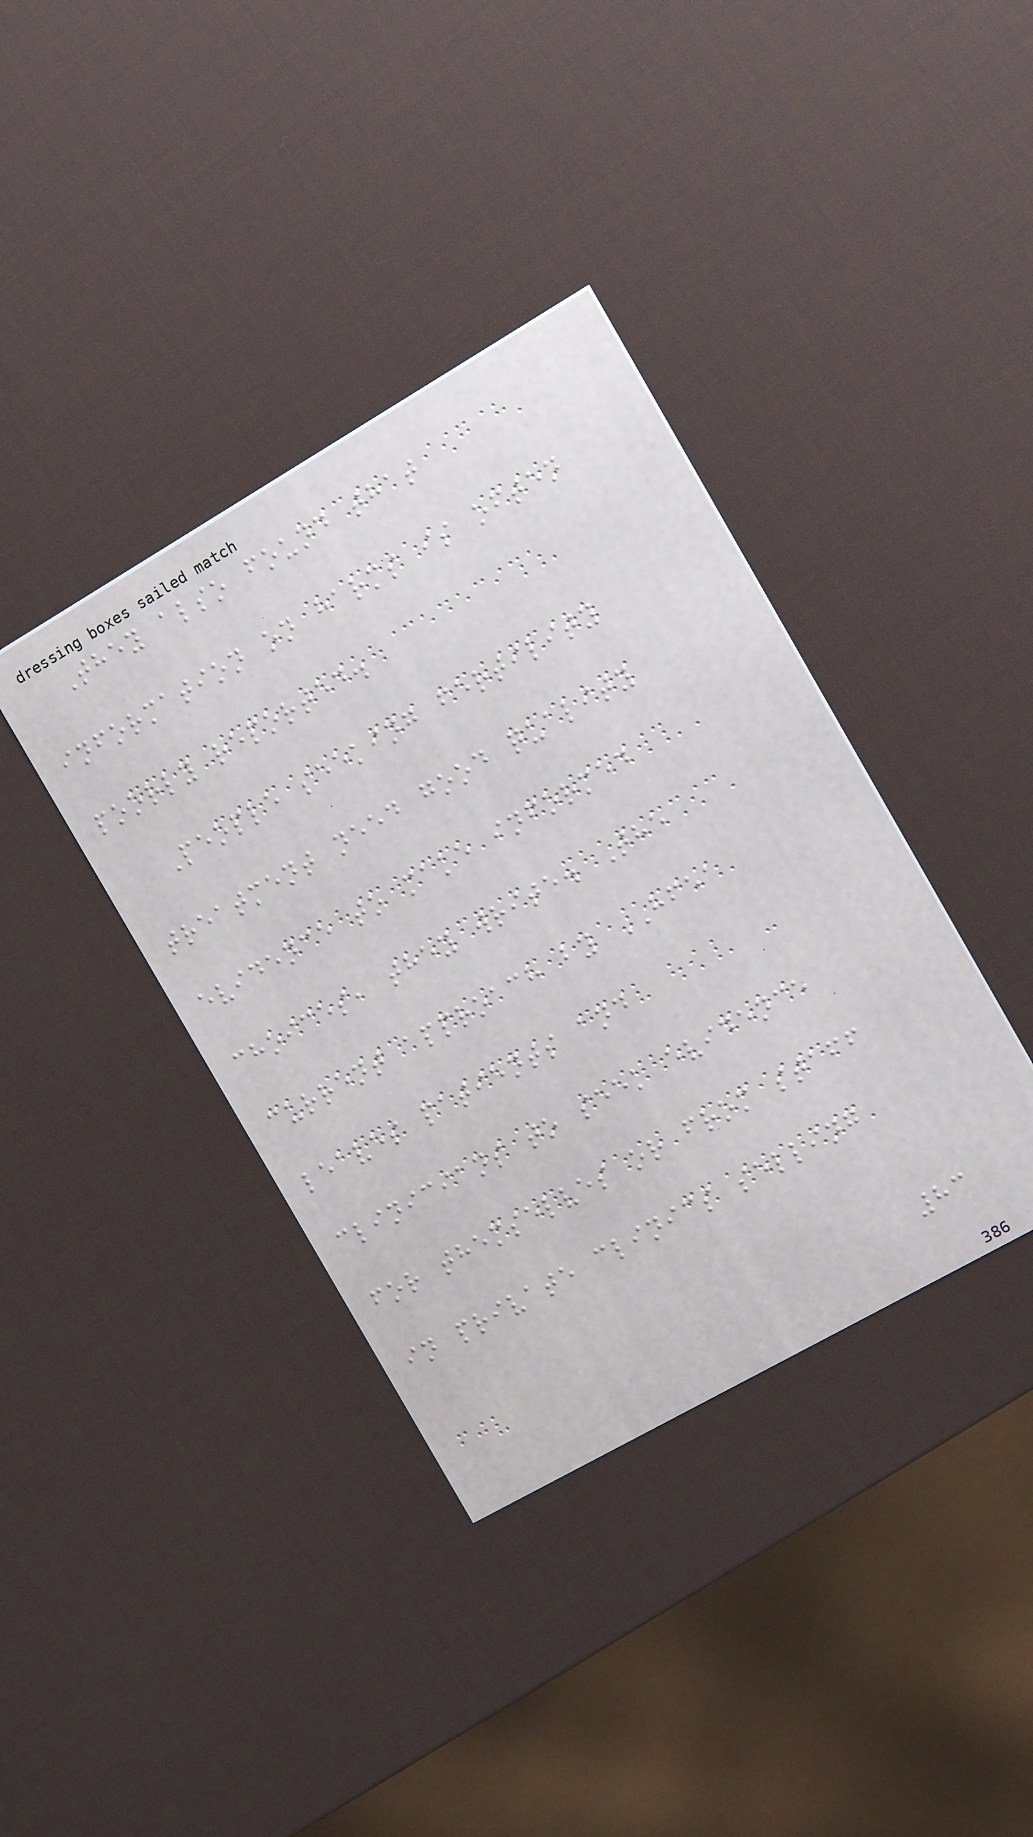They also found that
information on harms is often
poorly reported.
People seeking fertility
treatment need good quality
evidence to make informed
choices, they write. The
current approach by HFEA
leaves patients and
clinicians to seek evidence
for themselves or from staff
in private clinics selling
83
